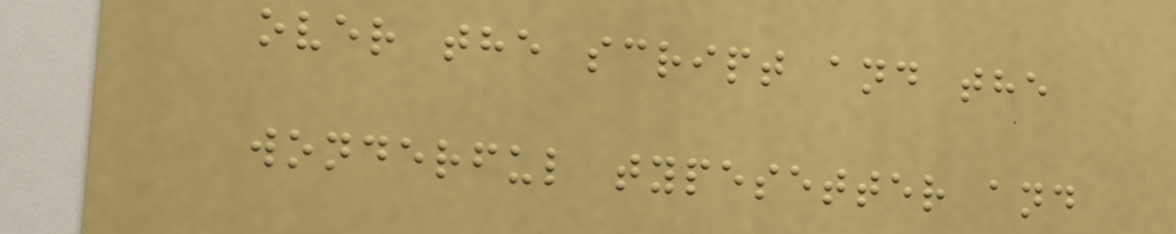over the script and the
wonderful typesetter and
